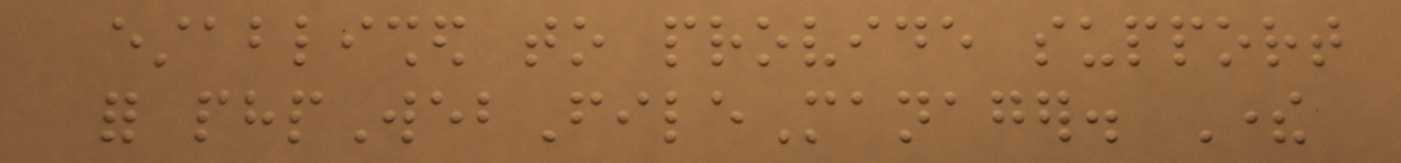established to provide support
for phpWebFileManager. There
